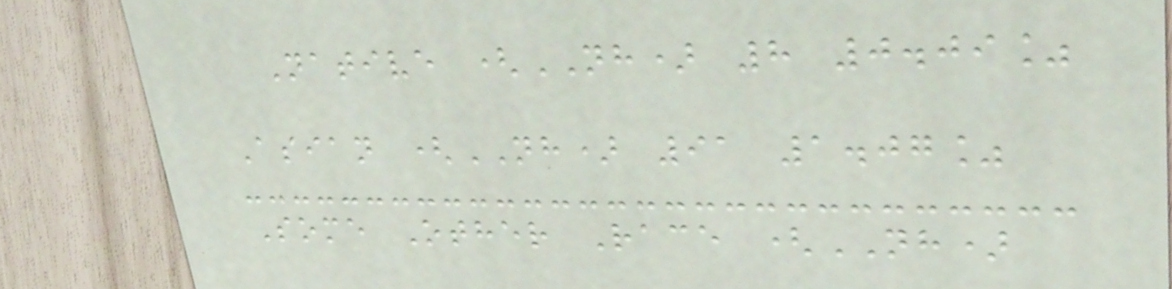Native (NH) 8 0.09%
Asian (NH) 91 1.07%
Some Other Race (NH)
